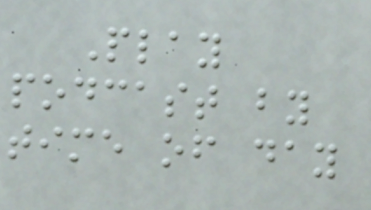Play
podcast by
time of day
